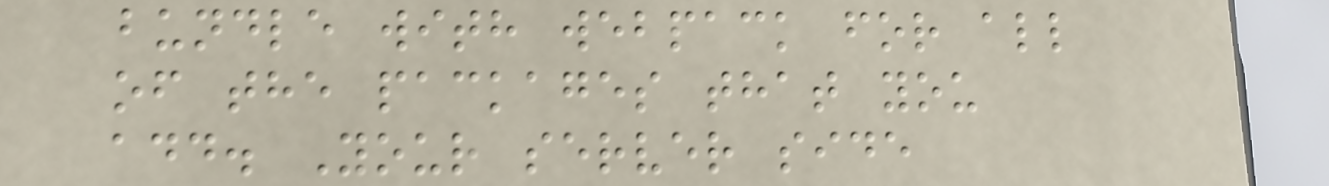bundle with webpack for all
of the packages that you
add. Your server side
